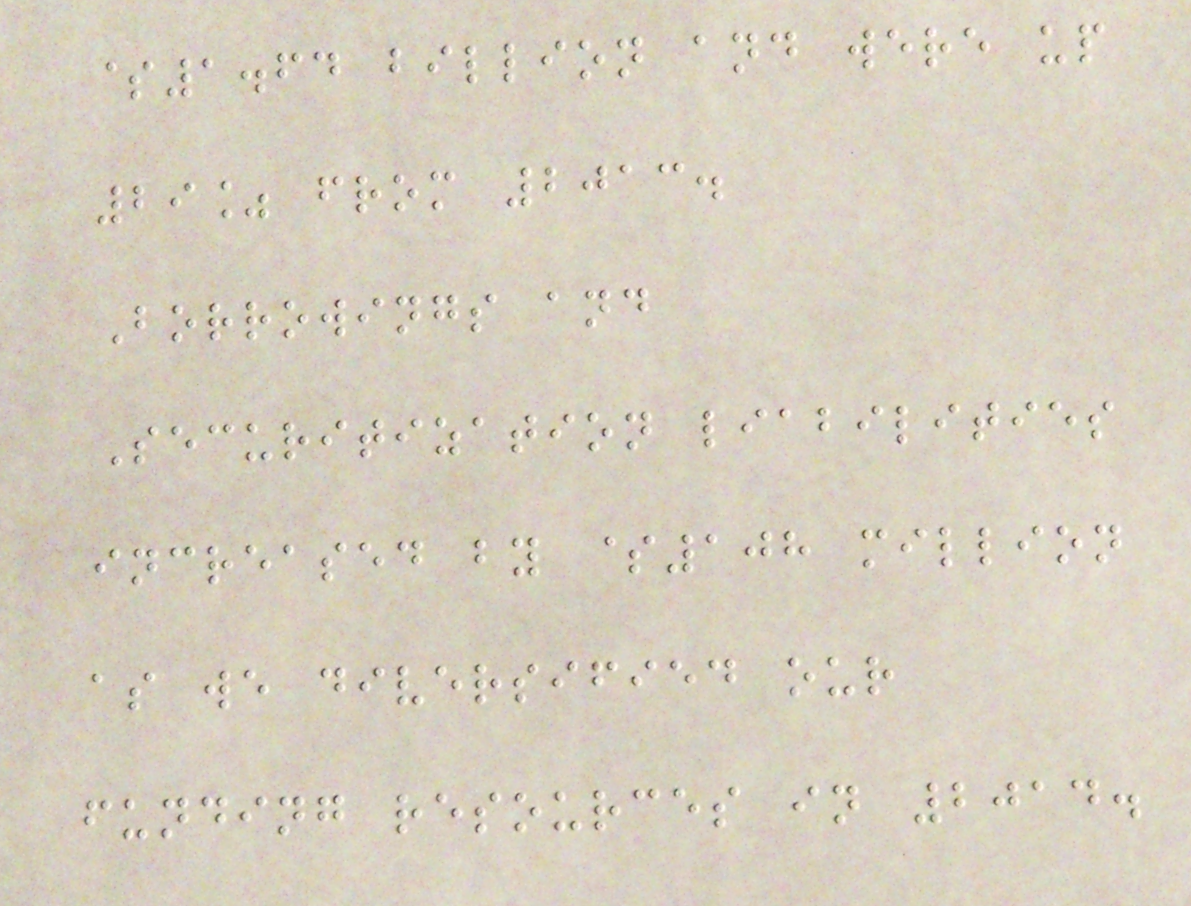$1.64 billion and were up
29% from 2013.
Borrowings and
Securitization liabilities
increased by $108 million
as we diversified our
funding resources in 2014.
